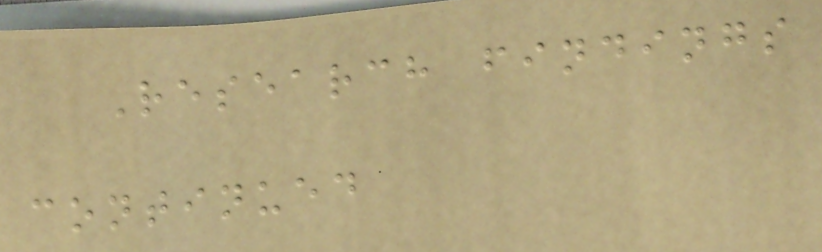Research findings
continued
